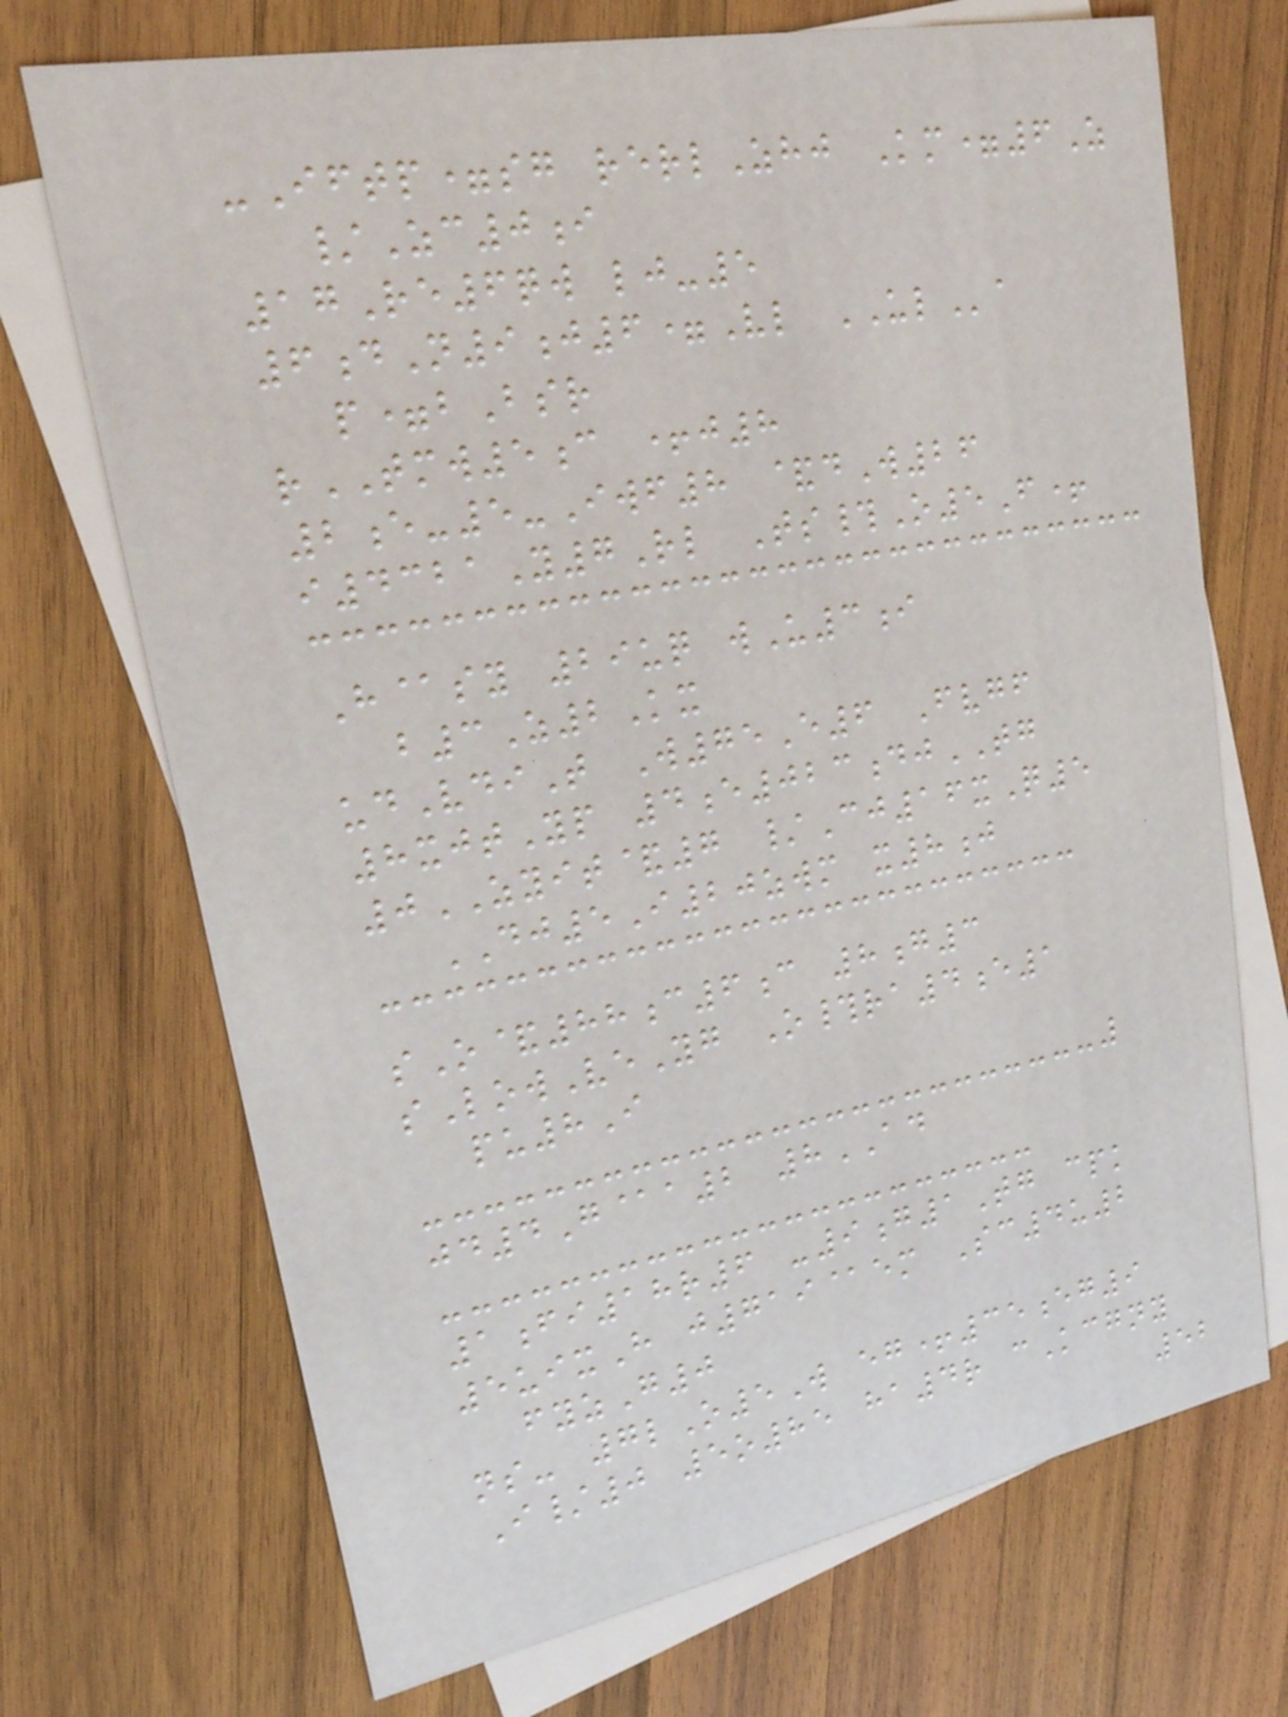-Iftp=sg rerlZhj Km=6Z
/Zc0i
17Re6qw lj-5
6dN9j6=Vl ULa
p=bBsr
rTMW5c +j8
2e-5-Iwf8 &dW26
i4321Y7Rl Ts#O5F+
H@sy 29uq wU3i
b3Z2Kx
udVdiT W75E6 Fvgf
8xjtYp 4e023djTG
0ZYIT&7 /Cj16xQ5
DJ5I20zwm x8j
sO&88c6c 8g3
sLowVeYg O#ra4e1
pu8I
jd4G@a2 8AD
1fi18r6 -9g1Tg cpk
5uixH j719@em Sc4u2
fyzG0
ns- 7lO5W eg+35eg9
I/0 5o85 ha4r cKcgny
52
